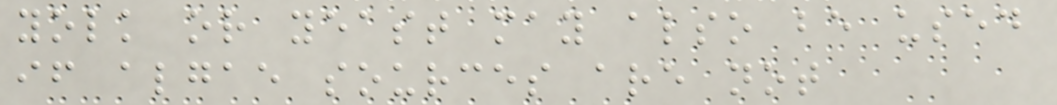yolk or yeast may also be used
if algae sources are not
